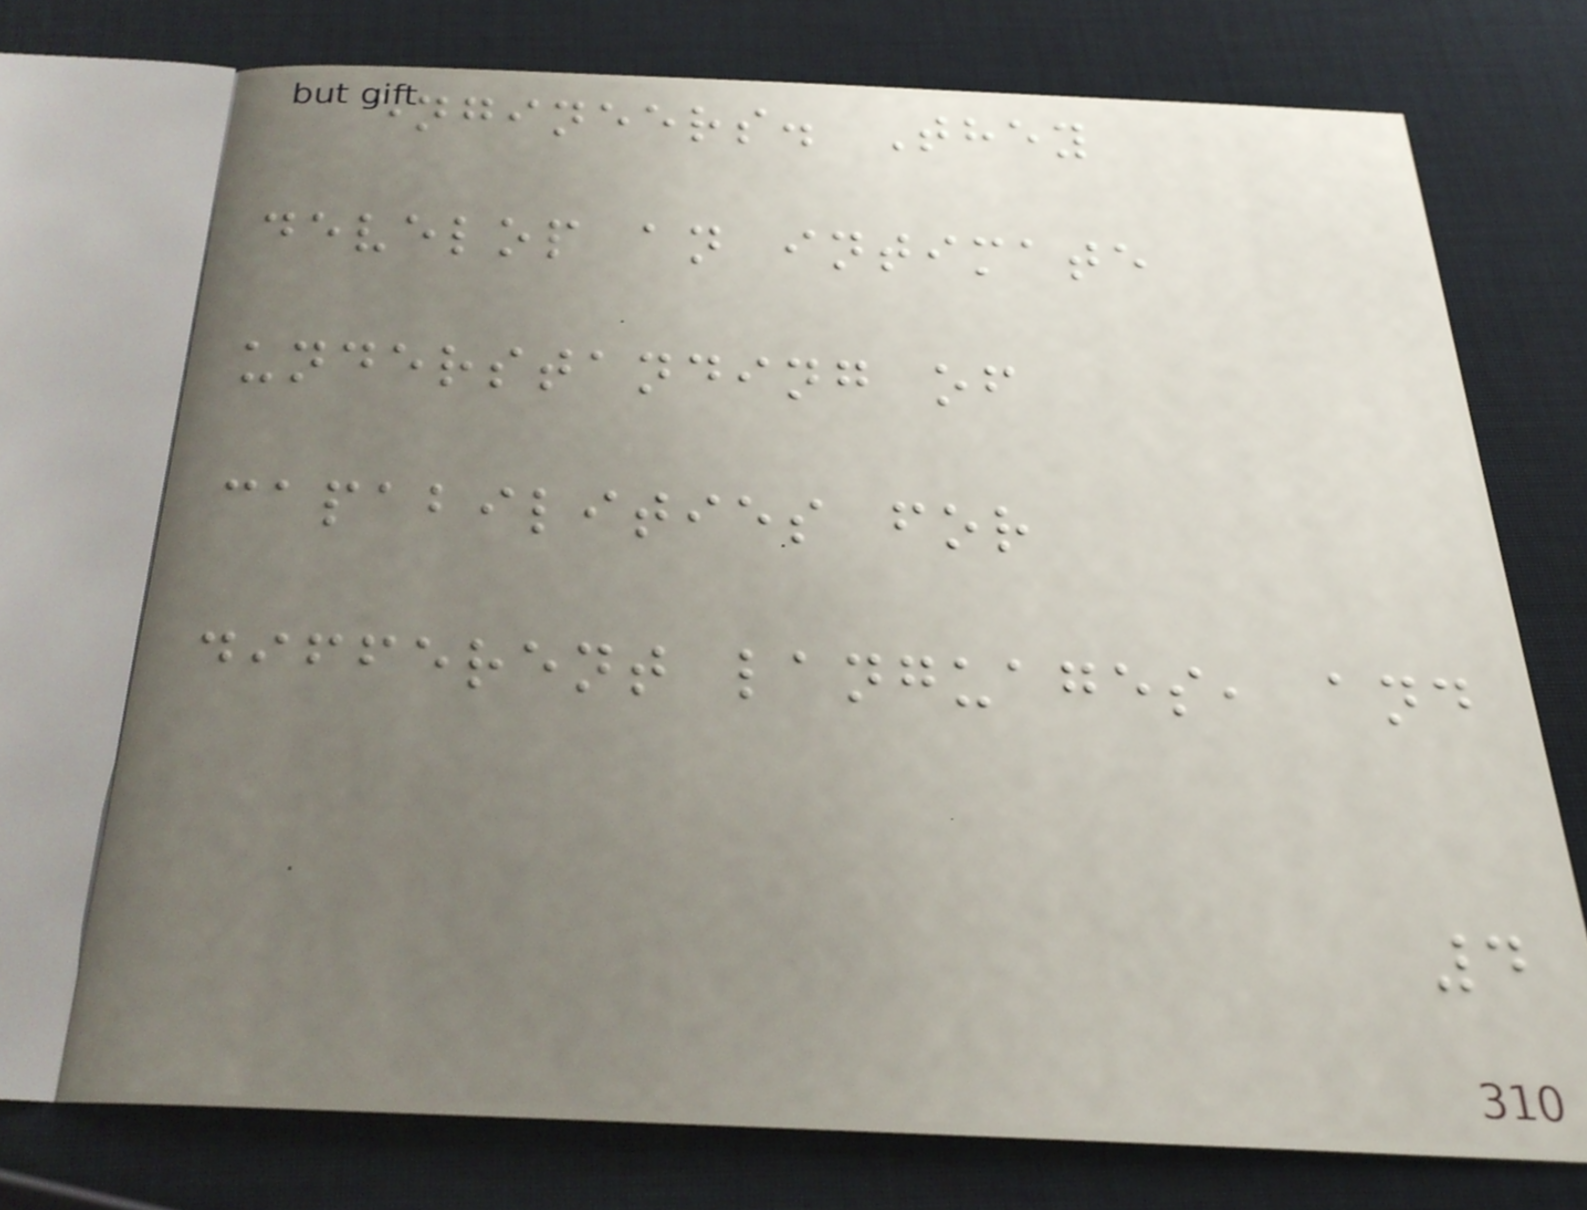engineers. They
develop an intimate
understanding of
capabilities for
different languages, and
4
